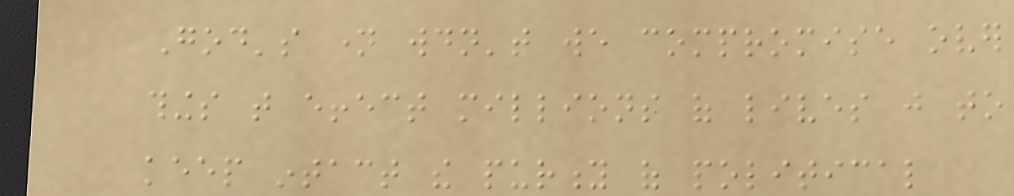God's name wouldn't we compromise over
things that effect millions of lives just to
keep intact the purity of political
